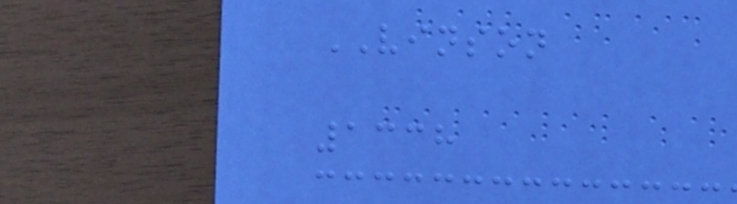VINSON
1338
